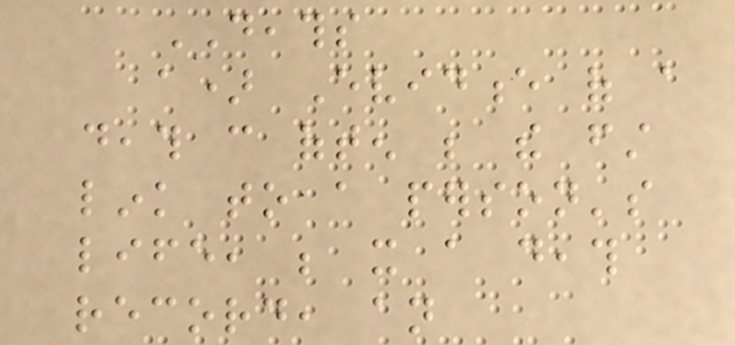DEATHS
a) Evidence of a
death can often be the first
link to a person's
life, be it a death
record, an
